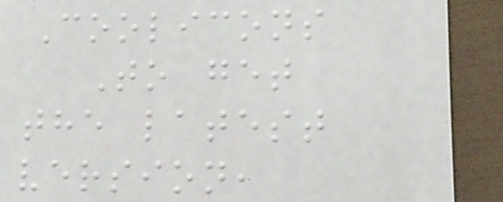Coolicons
To get
the latest
version,
